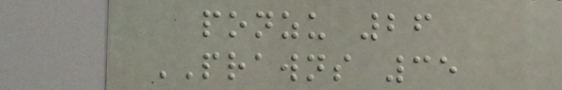ponzu 26
PRAWNS 35
